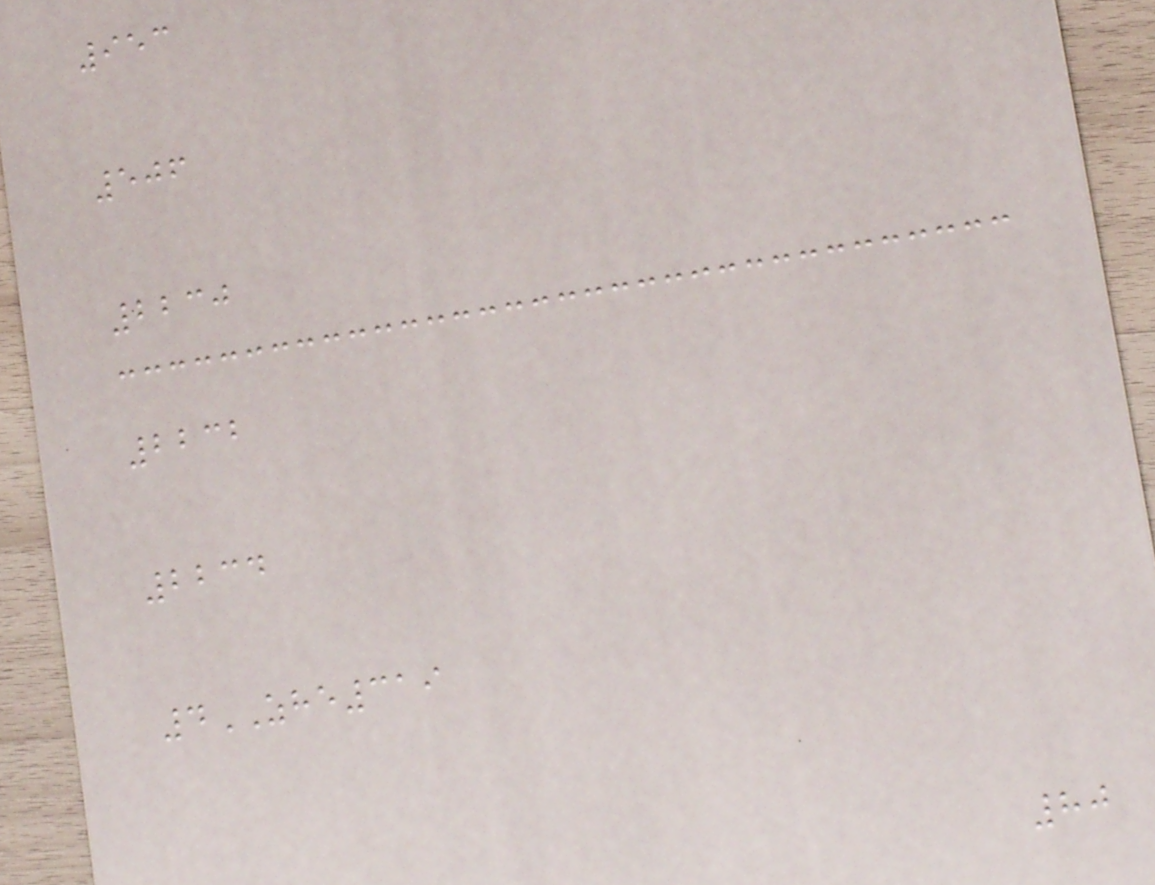953
506
2230
2232
2234
4ZHE319
80
